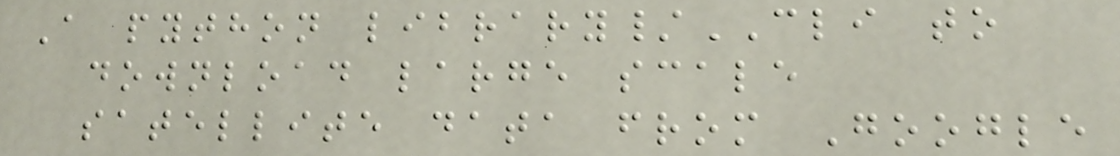A python library/CLI to
download large scale
satellite data from Google
